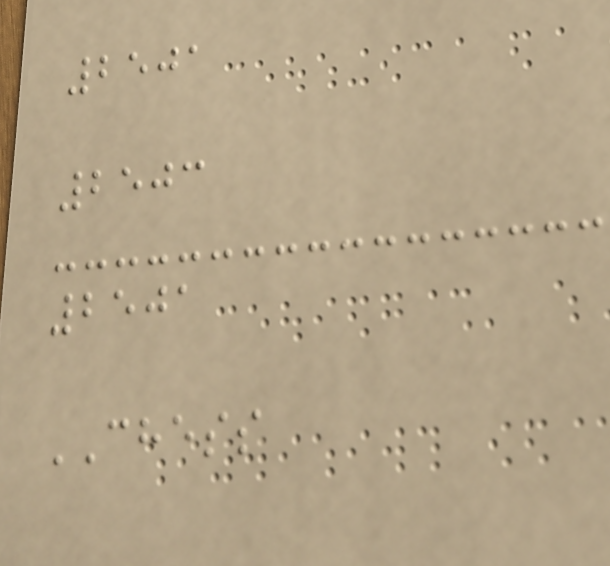2501
2503
2501
CHESS
